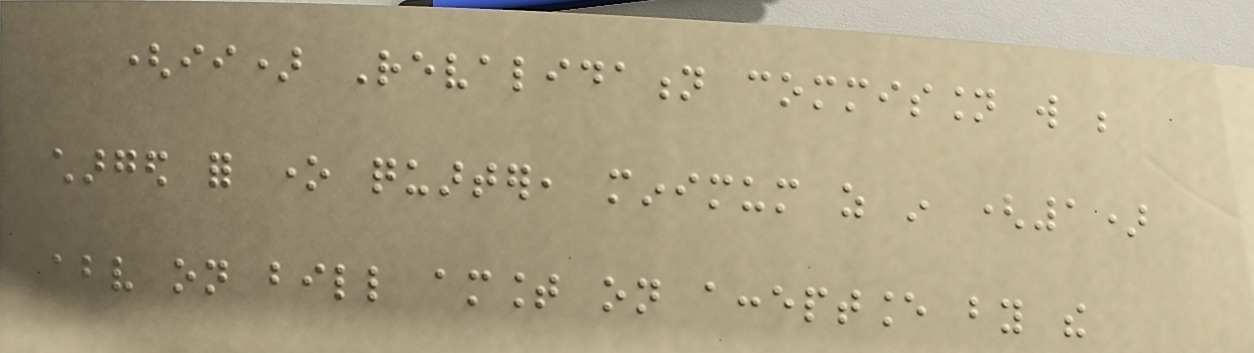(ii) Revalidation commission will be
charged for one quarter, minimum as in (1)
above on bill amount on acceptance by the
